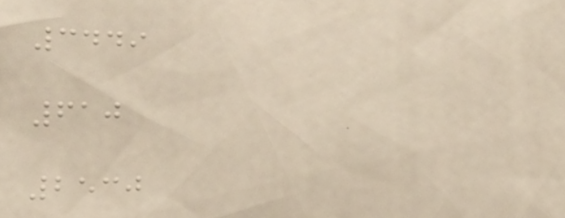3449
610
2530
